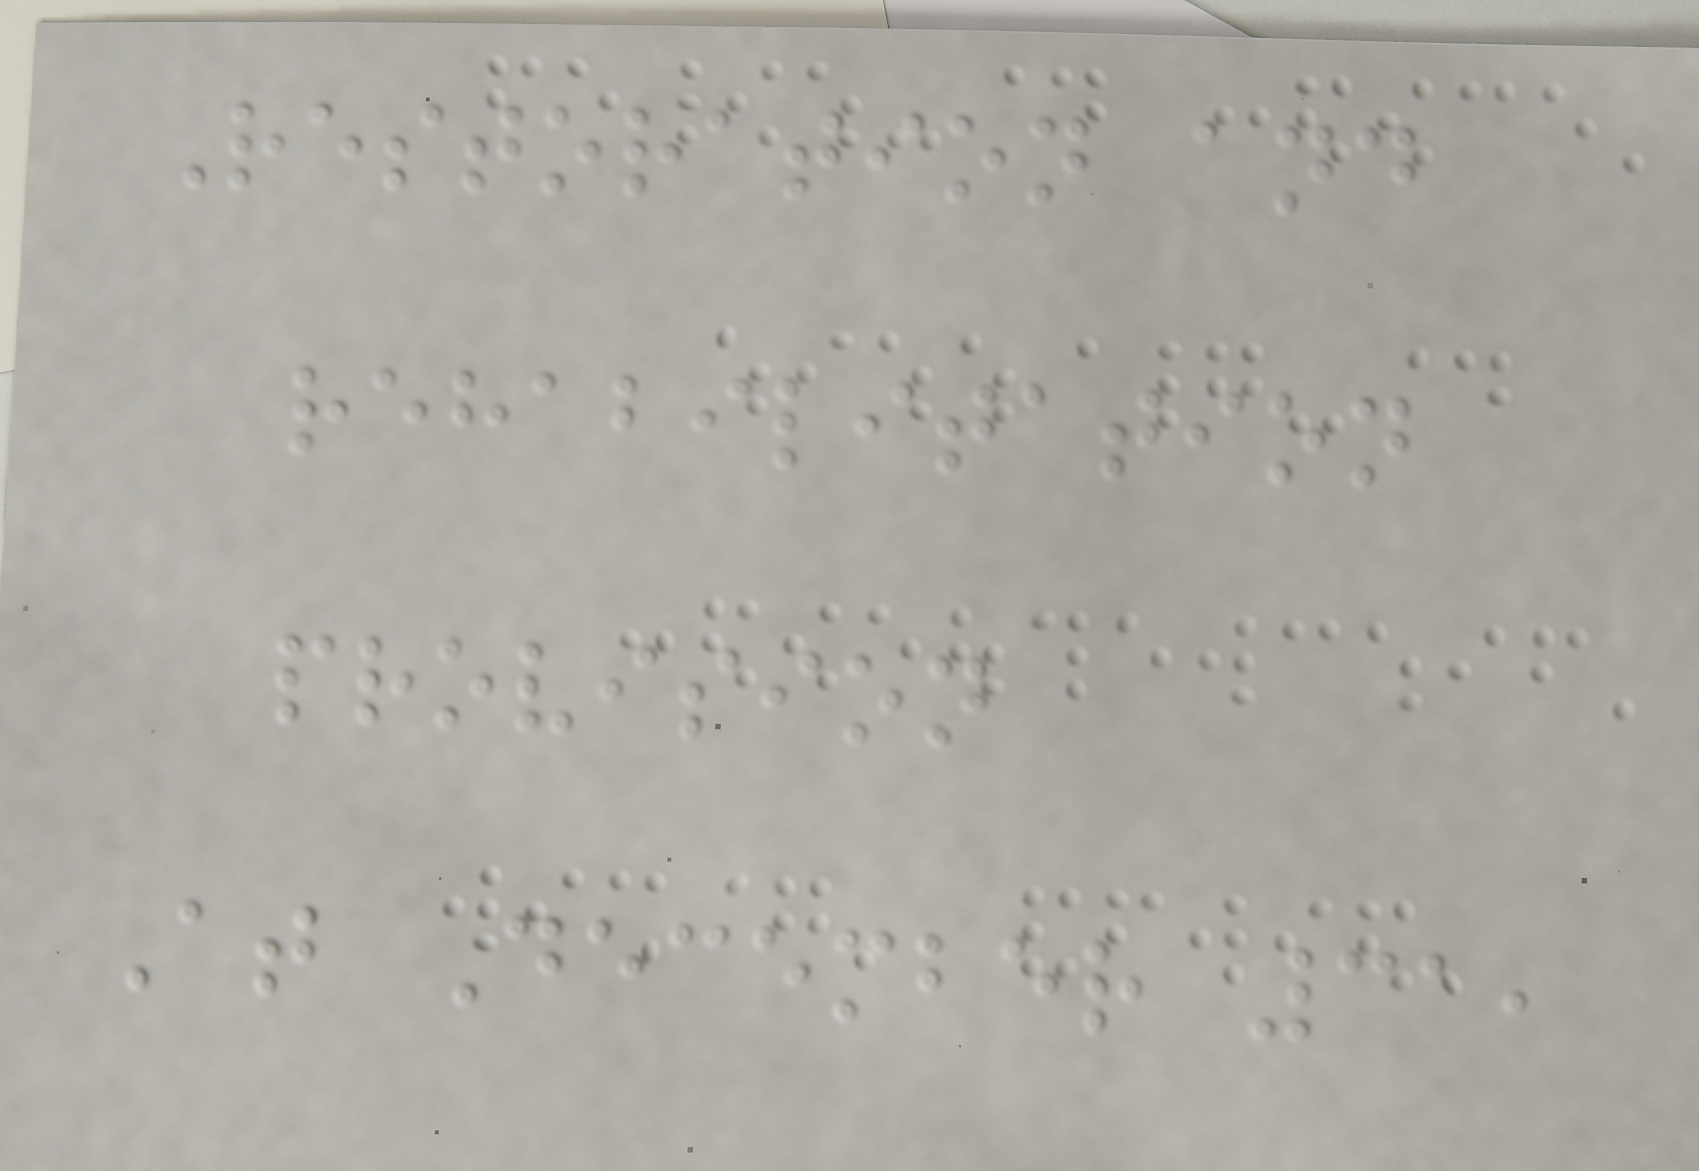Restoration and
rehabilitation
provision
At December 31,
